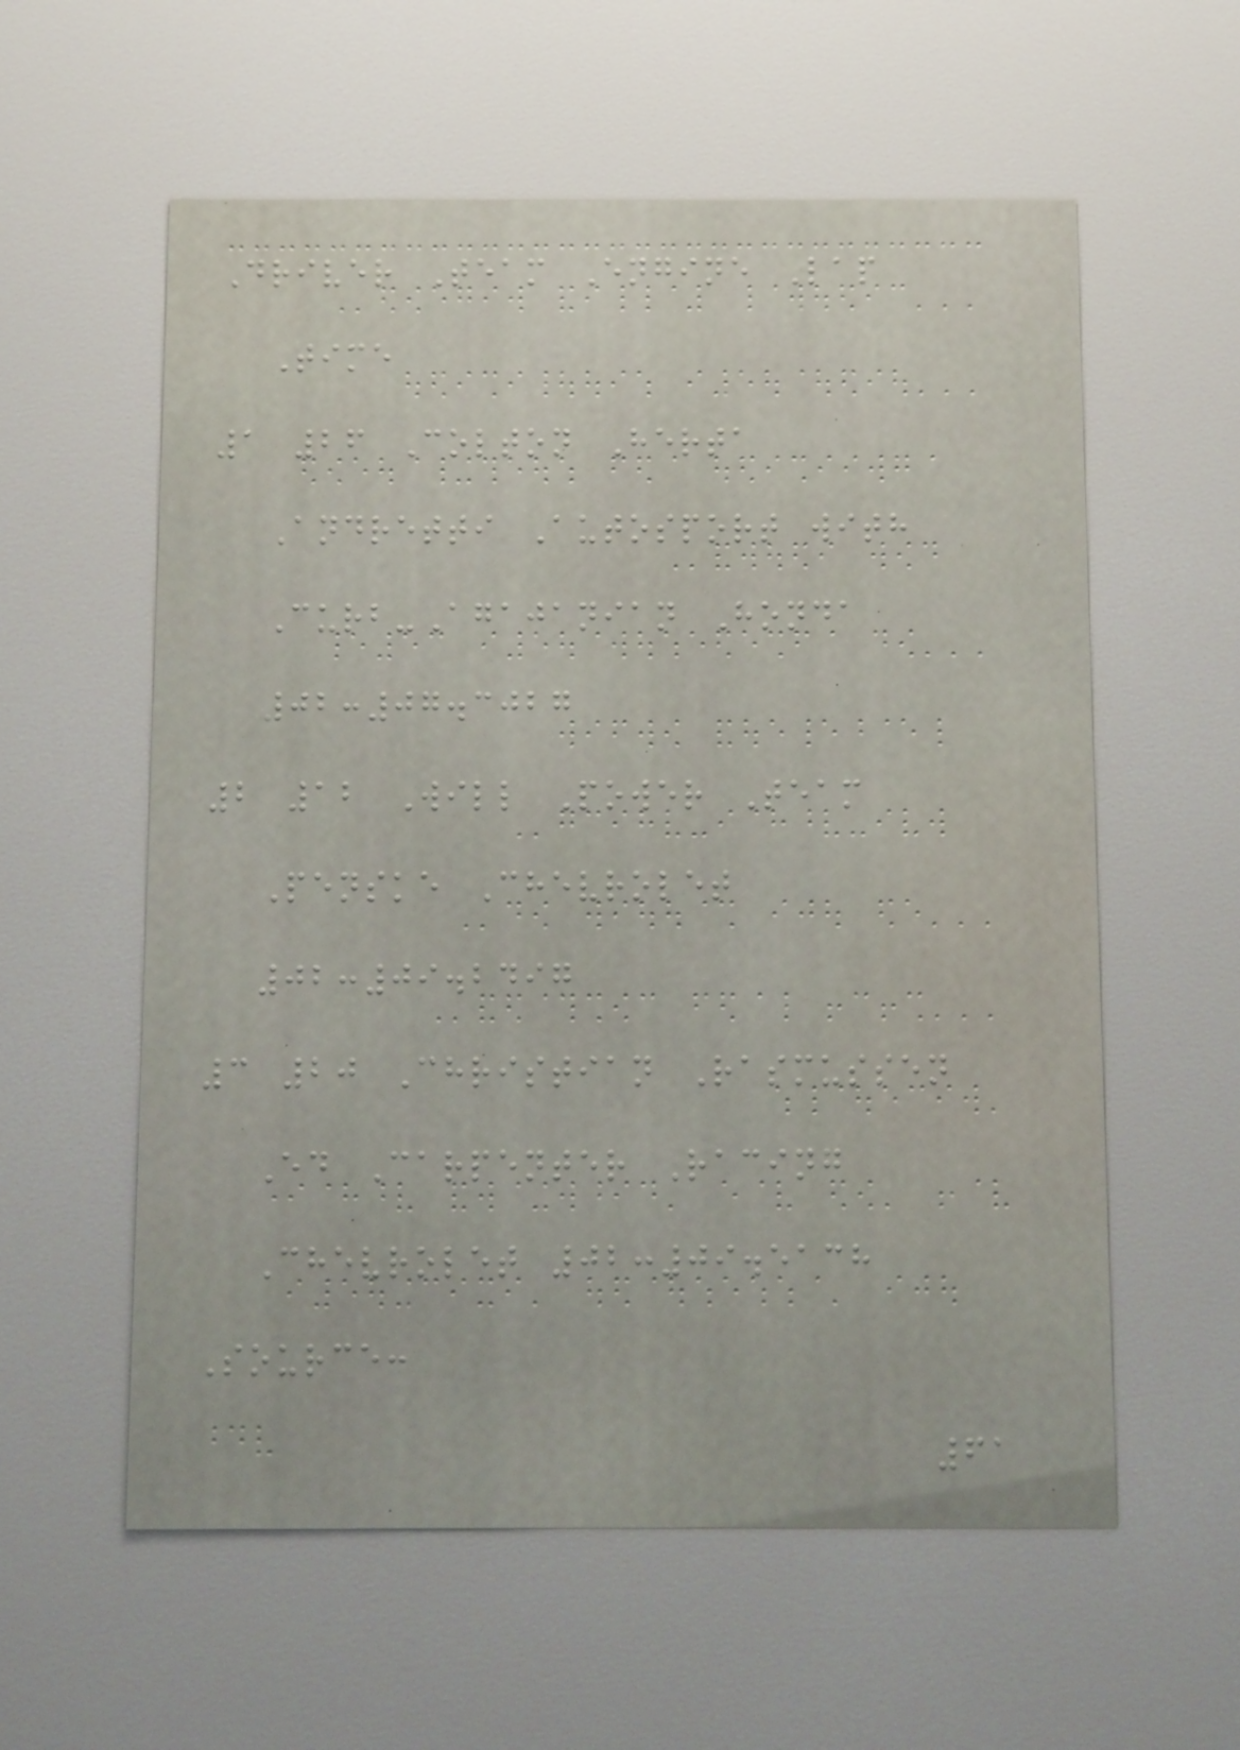Driver Team Engine Lap
Time
1 26 Colton Herta
Andretti Autosport with
Curb-Agajanian Honda
02:07.3027
2 12 Will Power Team
Penske Chevrolet
02:09.2497
3 20 Christian Rasmussen
Ed Carpenter Racing
Chevrolet 02:09.5138
Source:
61
